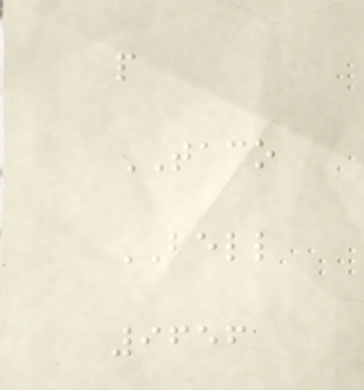p
TACO
BELL
9656
